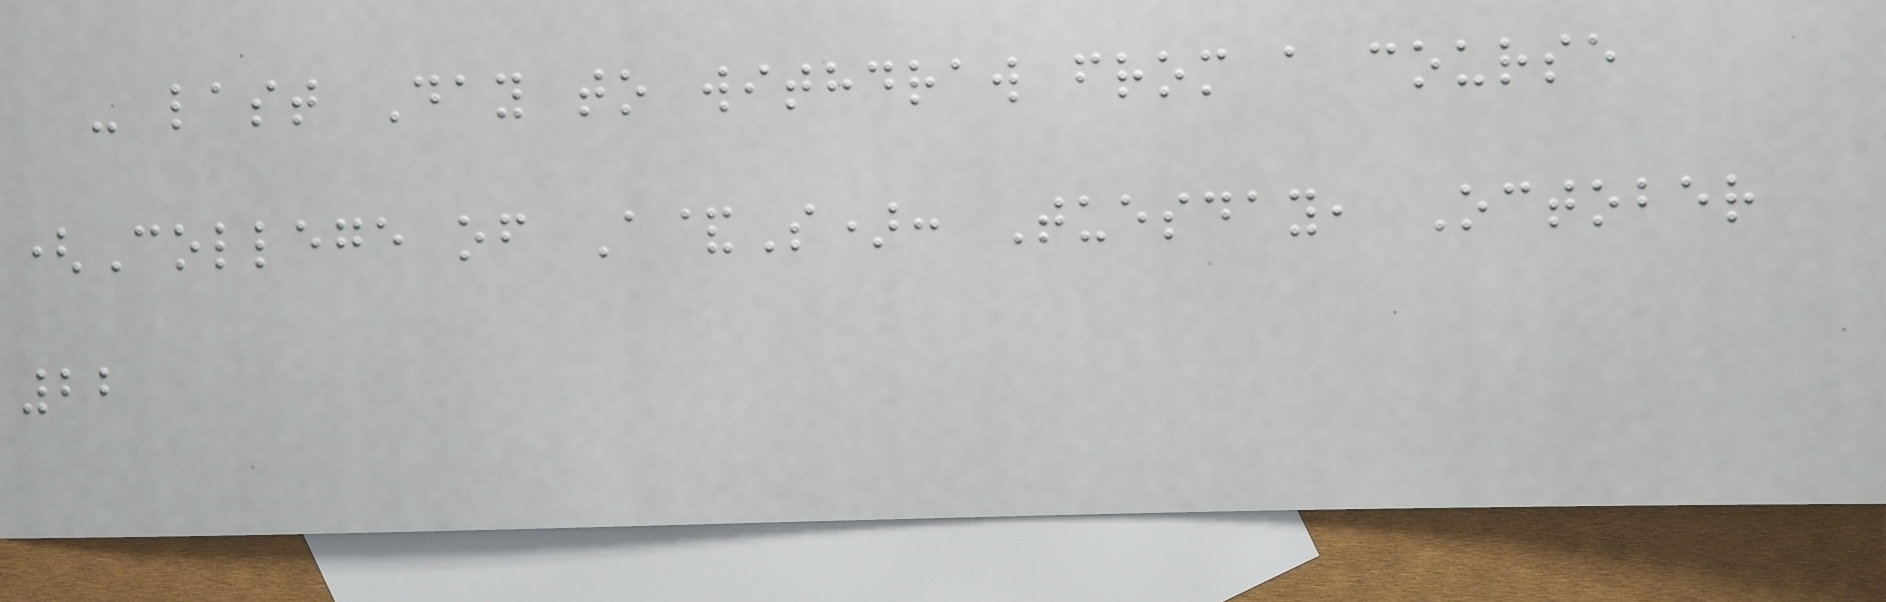- last Day to withdraw from a course
(College of A&S): Tuesday, October
22
